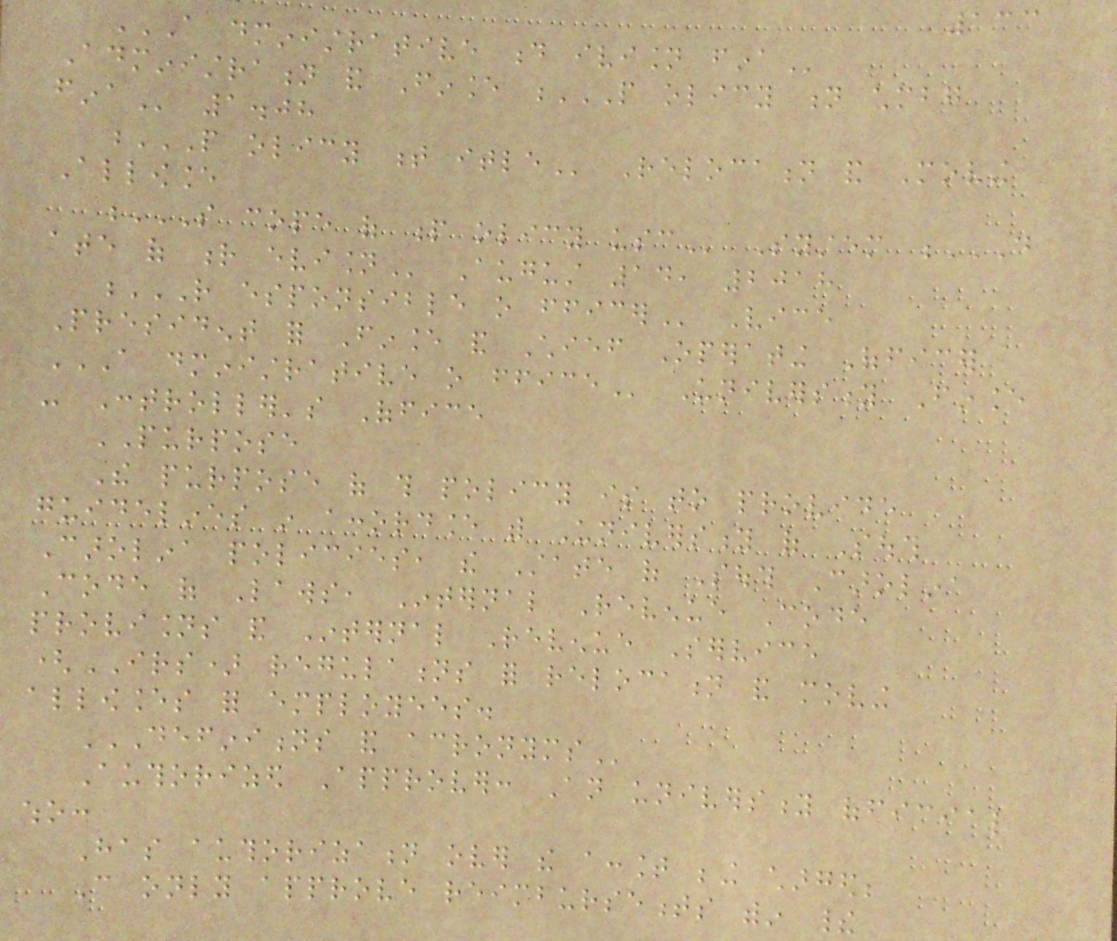133
A DMINISTRATIVE D IVISION FINA
Administration and Finance P OLICY N UMBER
FINA 1.08
P OLICY T ITLE Relocation and Moving
Allowance
S COPE OF P OLICY USC System D
ATE OF R EVISION August 14, 2018
R ESPONSIBLE O FFICER Vice
President for Finance and Chief Operating Officer
A DMINISTRATIVE O FFICE University Finance
- Controller's Office
PURPOSE
The purpose of this policy is to provide
guidelines in accordance with University of South
Carolina policies, the State of South Carolina
Code of Laws, Internal Revenue Code
provisions and Internal Revenue Service
(IRS) regulations for relocation and moving
allowances for employees.
DEFINITIONS AND ACRONYMS
Authorized Approver: An university official
who:
Has authorization over the account being charged;
Can only approve reimbursements within their
